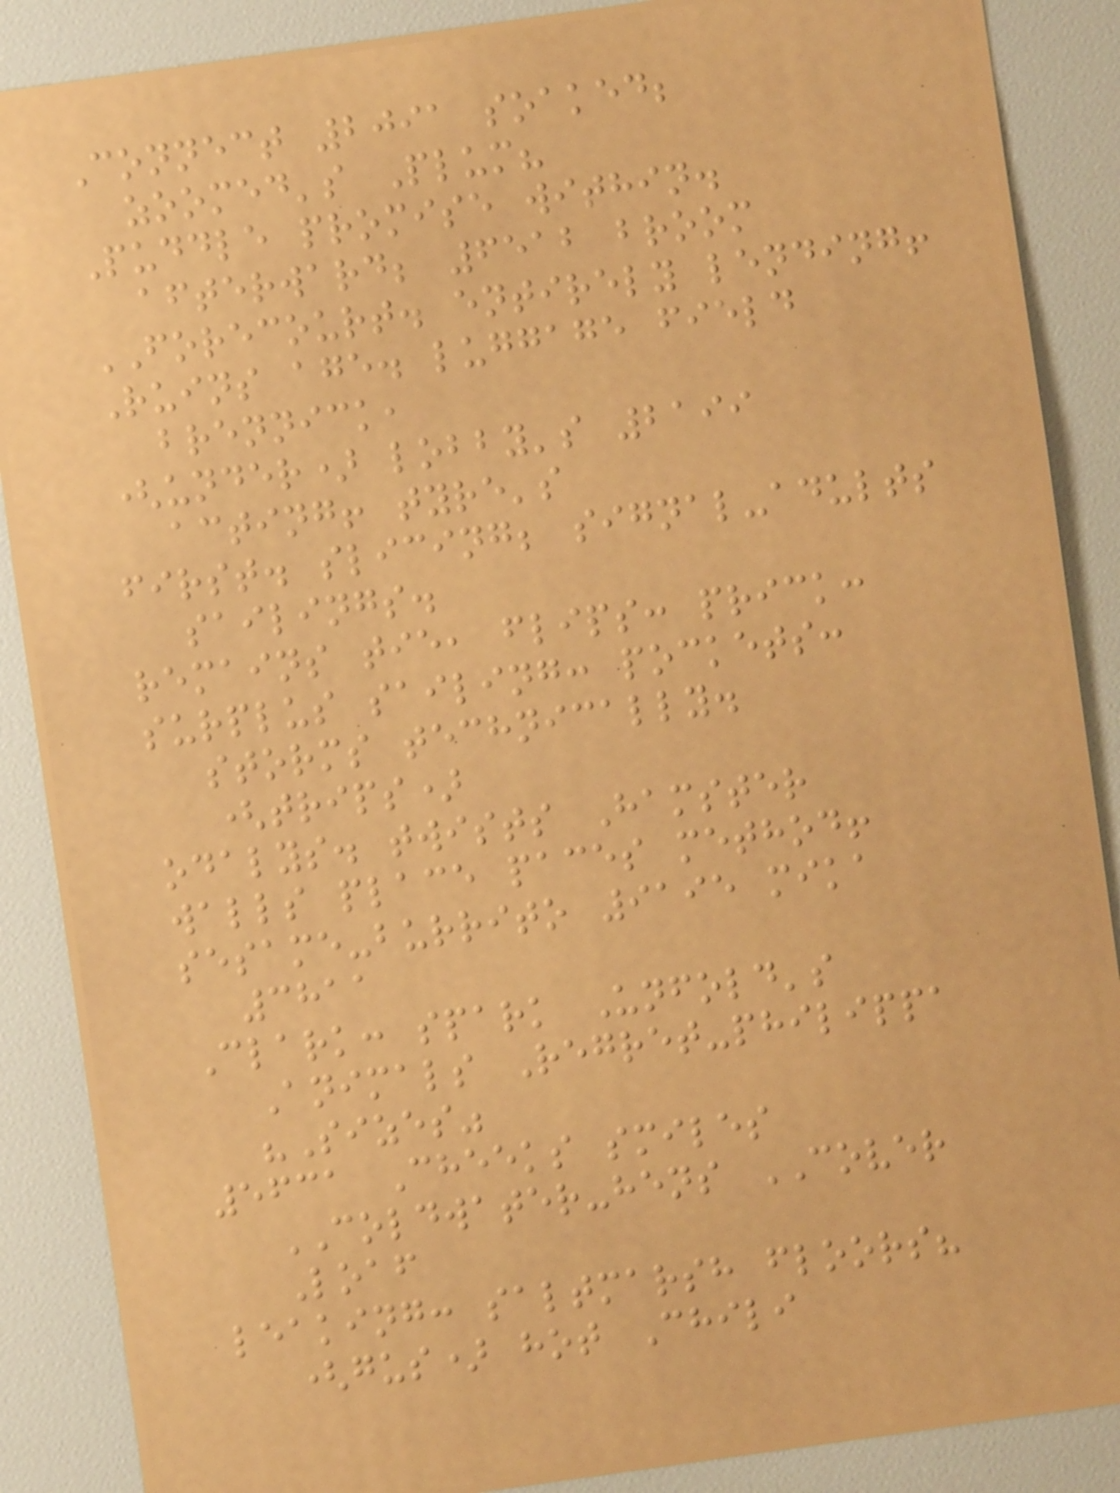Connect 2091 soaked;
zoomed's Plum?
Puddle promise within.
afterward; 6512 broom
FORECOURT. entirely lending!
Ruins age. luggage field
brennick,
(under) lobby's 2199
acting! tyre's
first. slicing; signal-adults
sailings.
remains tie, flips: prick:
surplus sailing: pockets:
storms technically.
(trips)
odalys. twists Hamster
walls place paces method!
sesame-burrito 9195 mika
3811
Clark: spark Unfold's
Animals Regret-philippa
"Sizes"
5631 Cheeks smiles
COLDWATER-hens COVER
Loaf
leaking: saltmarsh floors?
(gus) hot Chili
